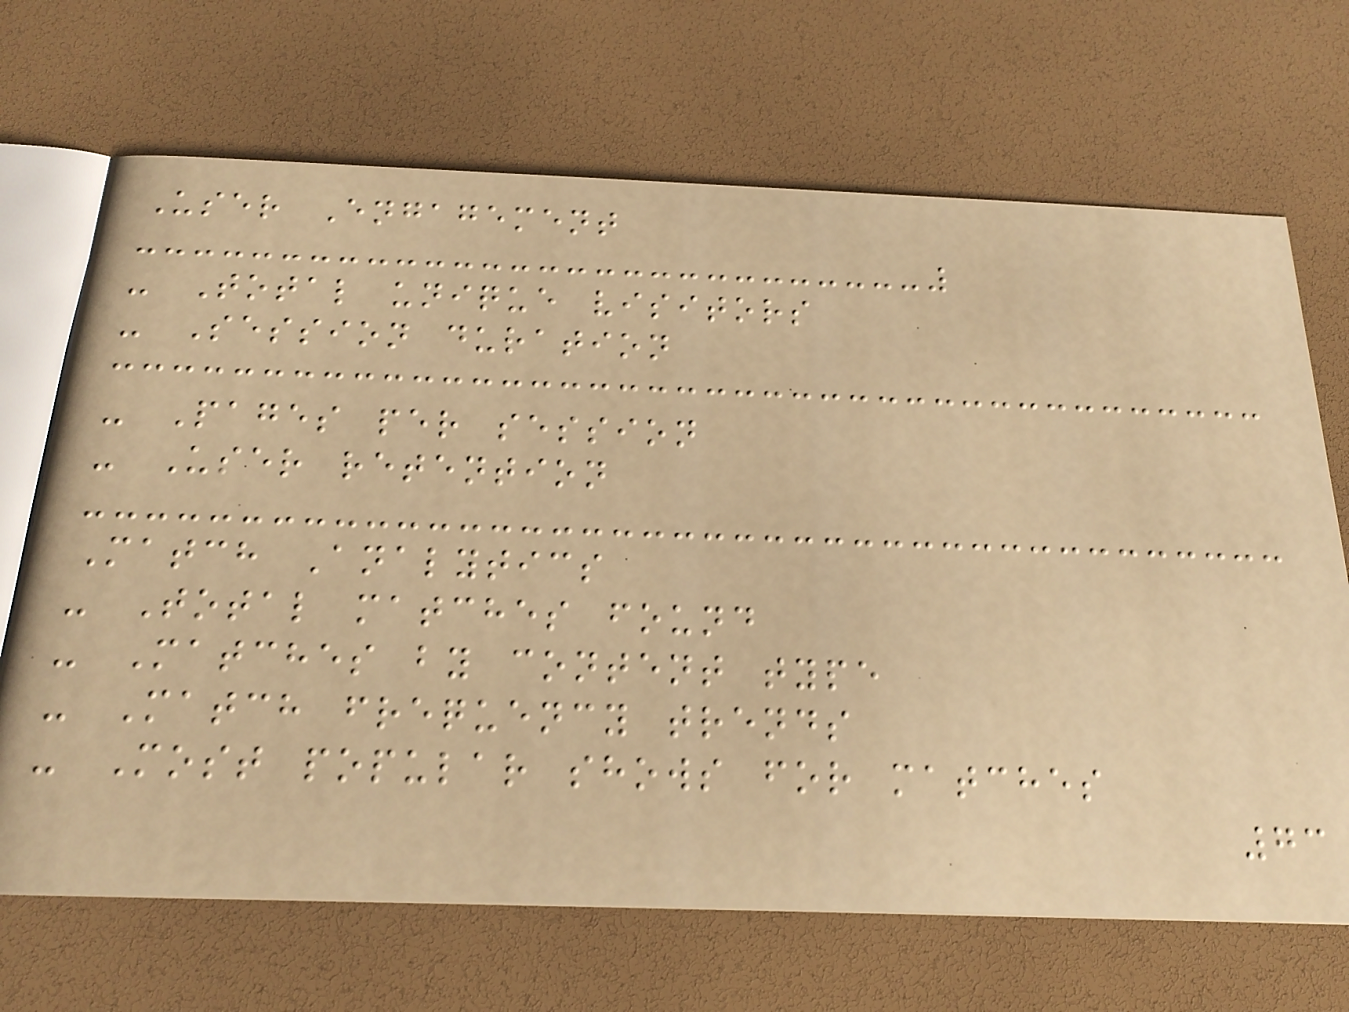User Engagement
- Total unique visitors
- Session duration
- Pages per session
- User retention
Match Analytics
- Total matches found
- Matches by content type
- Match frequency trends
- Most popular shows for matches
73
